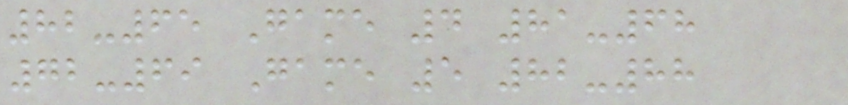82-65 Game 4 81-68
72-69 Game 5 82-88
